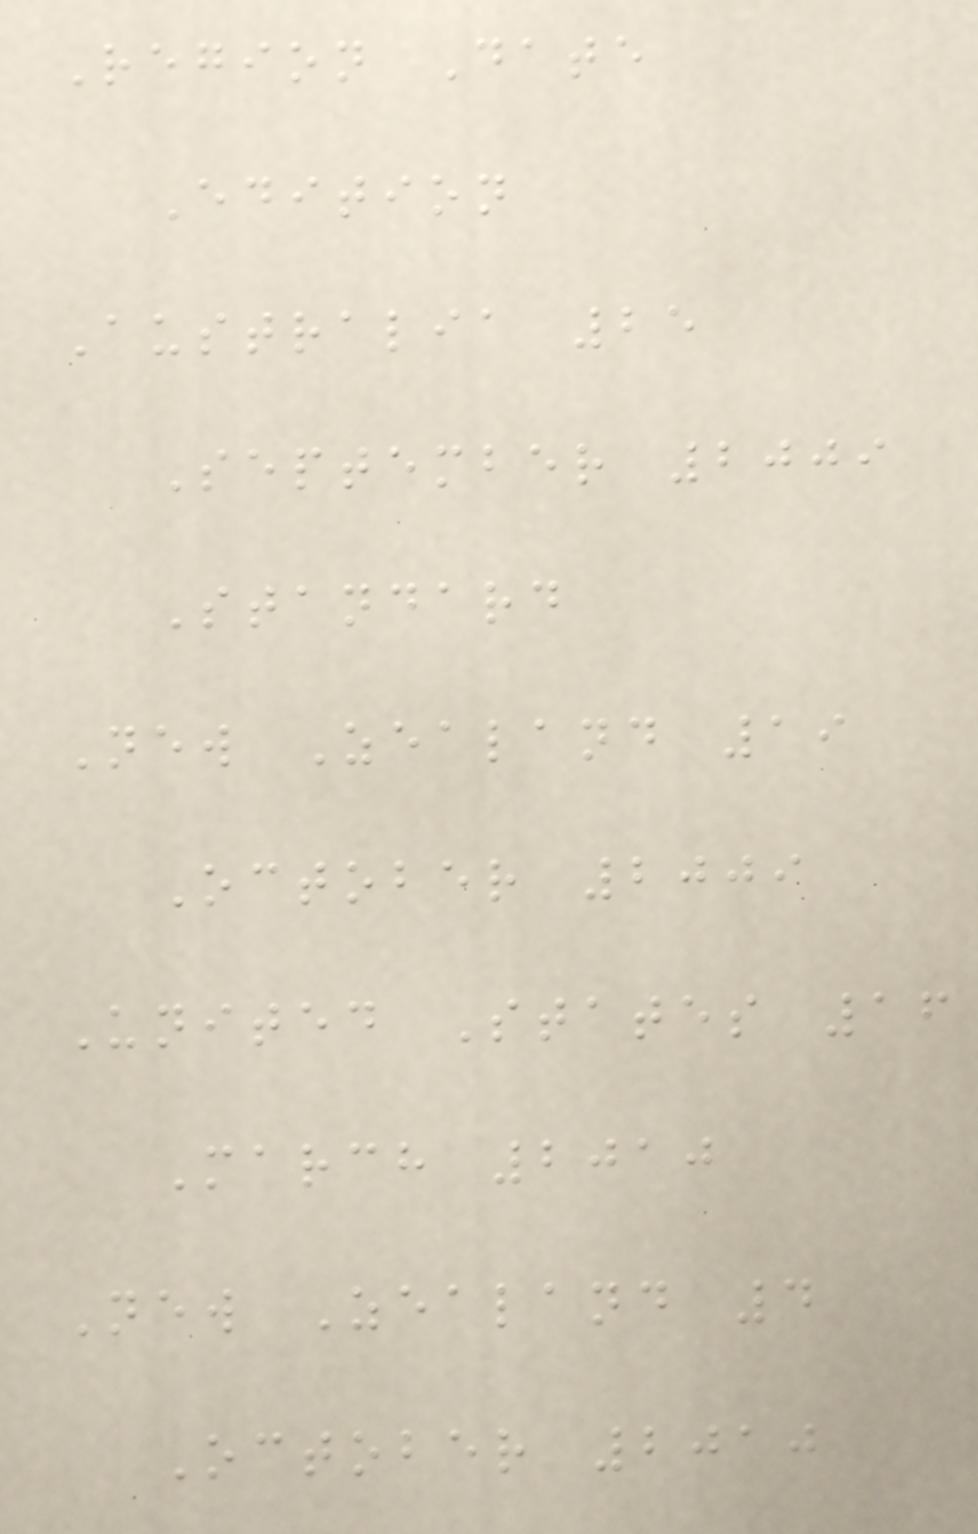Region Date
Edition
Australia 25
September 2009
Standard
New Zealand 19
October 2009
United States 16
March 2010
New Zealand 4
October 2010
